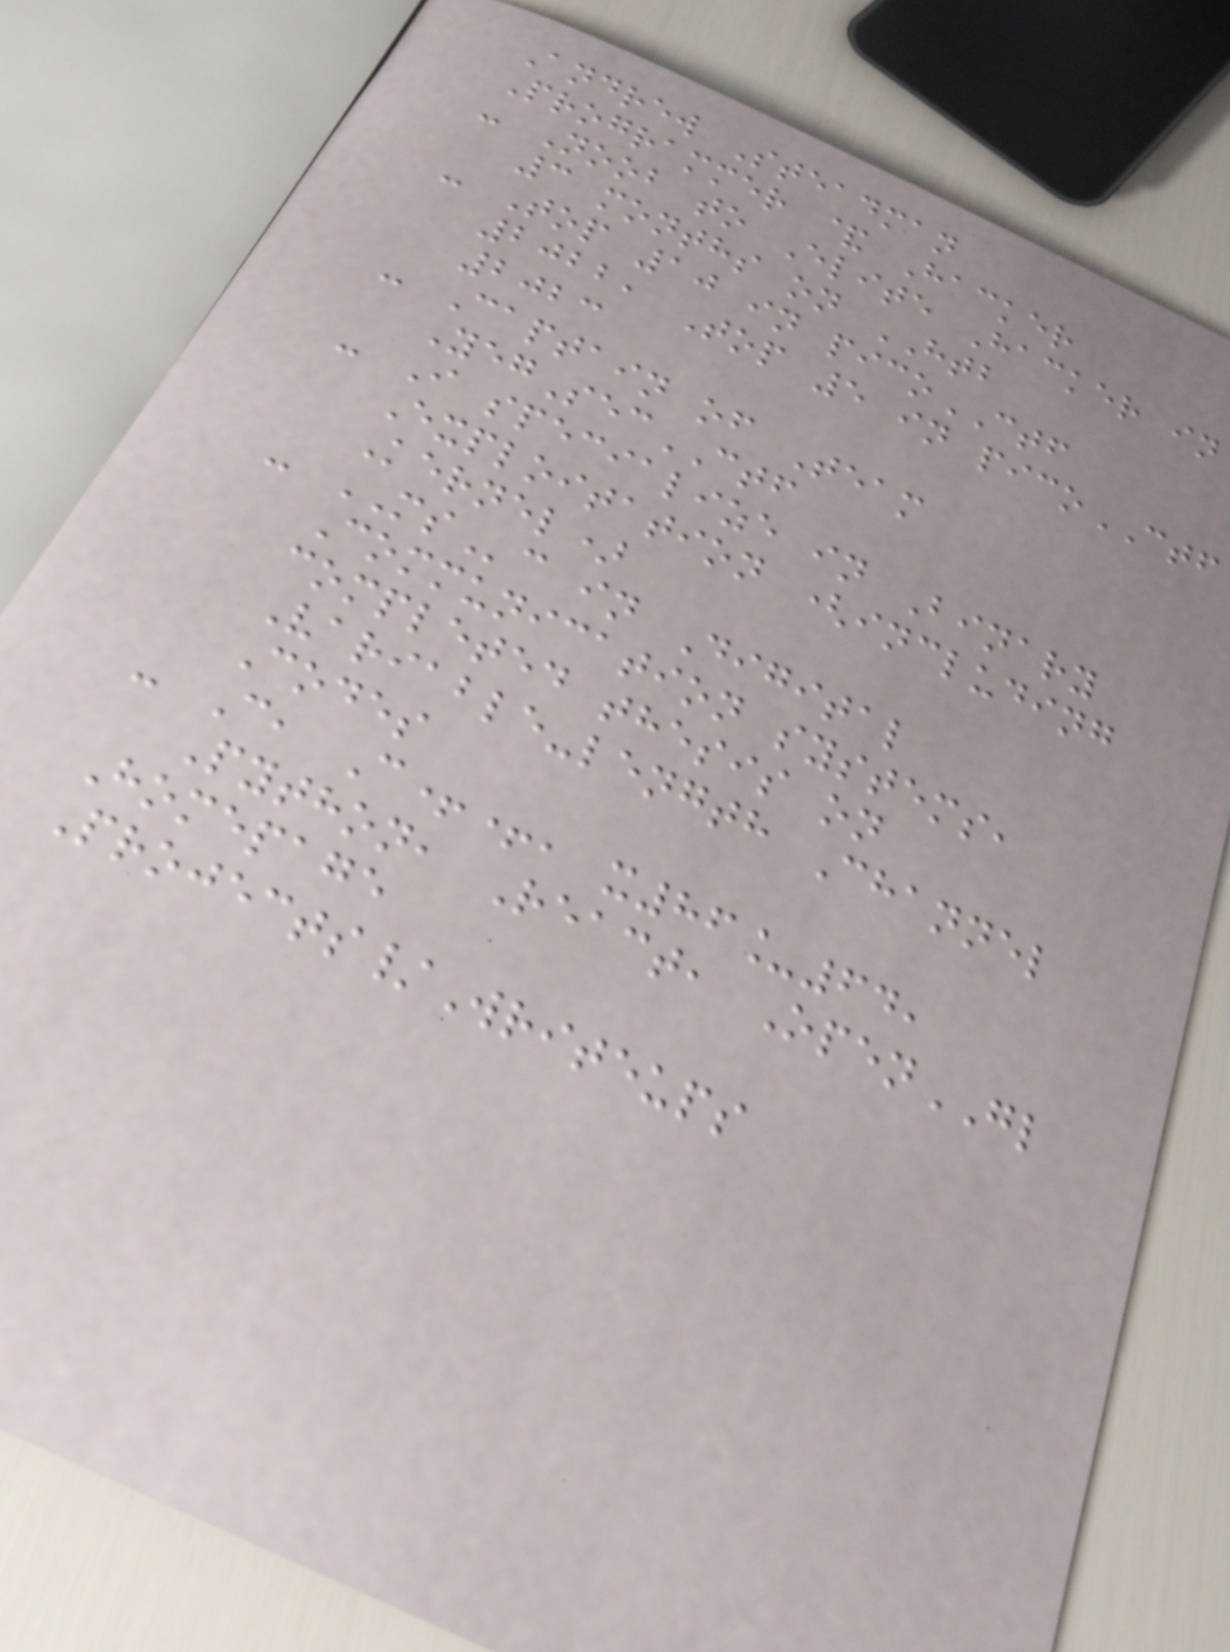Andrew Steadman
Programmer & Hacker
- Noob to Elite Hacker in
3 months on HTB
- Top 10 in picoCTF
2022, Top 5 in picoCTF
2023
- Captain of Team
YegSecCTF
- I specialize in Binary
Exploitation (including
Kernel)
- MSc in Digital
Communication systems,
completed thesis on
Variable-length Channel
Codes
- C, C++, x86_64,
Python, React, OpenGL
Homepage
Projects/Writeups
